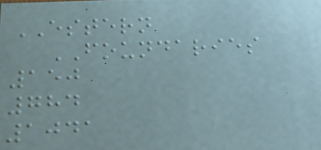ESTERN
FOUNDARIES
150
784
1041
